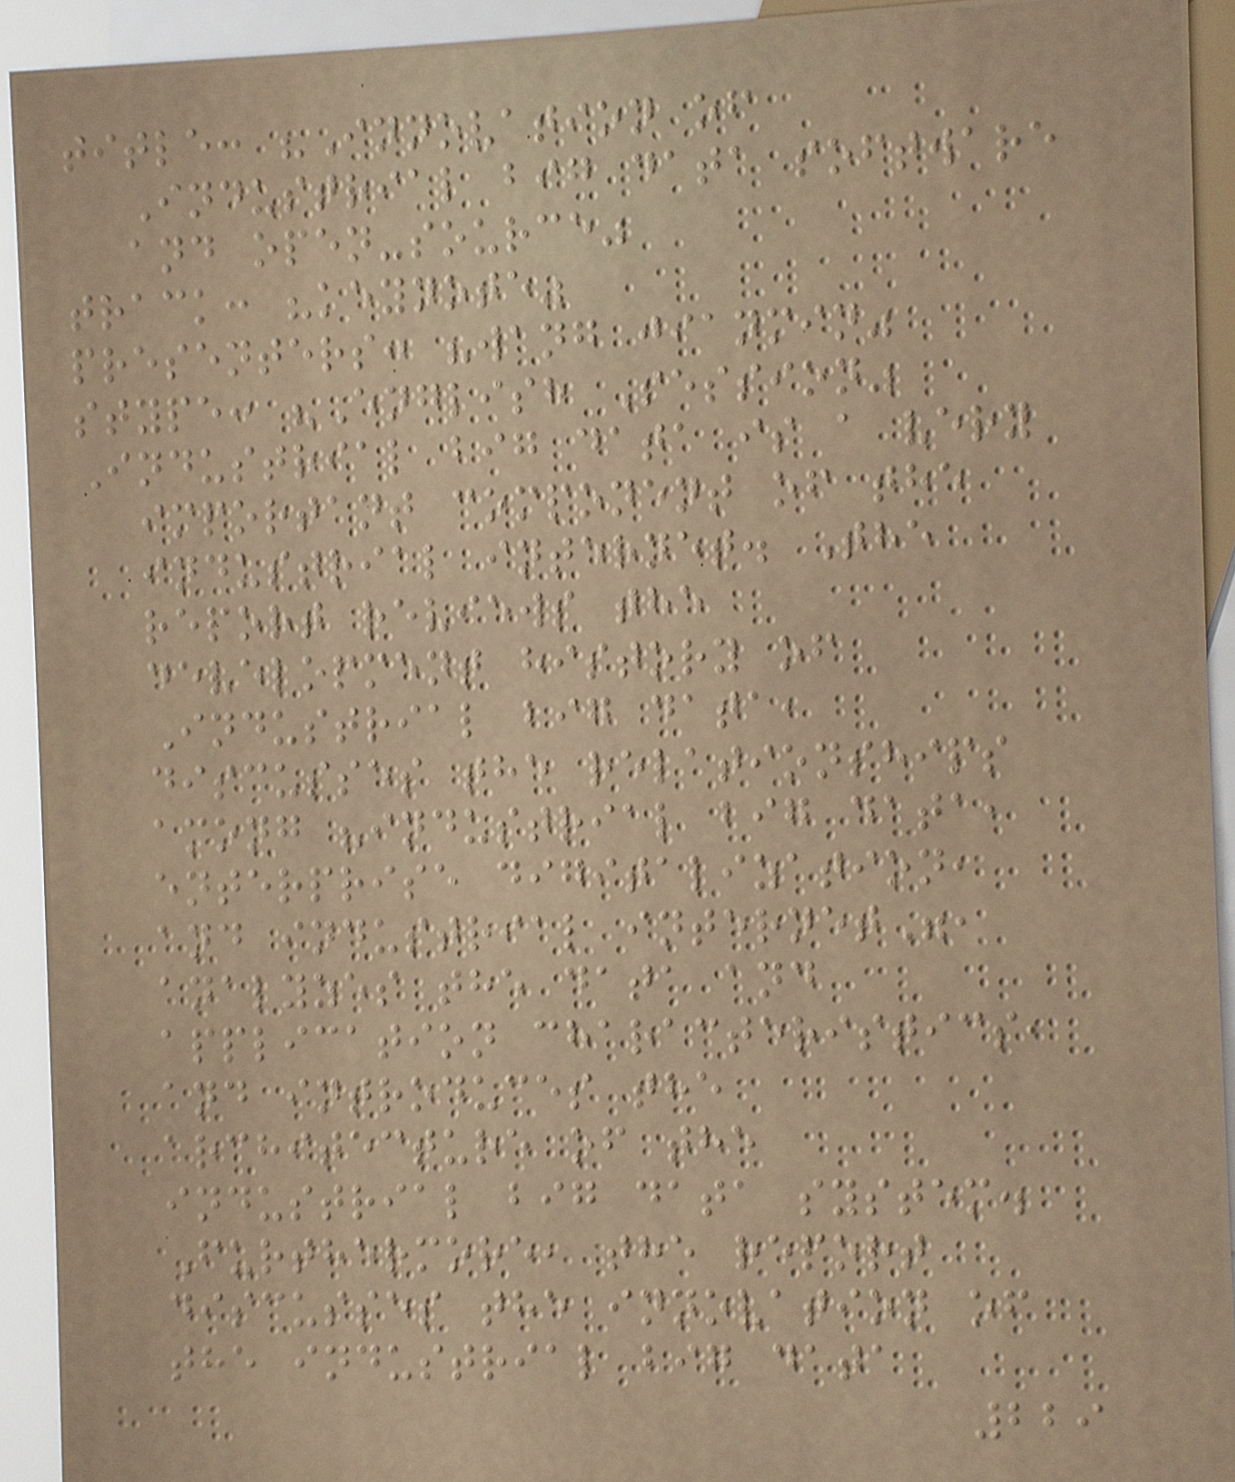title: "Innovation of
Industrial big data software
and open-source"
track: "keynote"
presenters: "wang jianmin"
stype: "English Session"
Industrial big data is a very
important component of the
industrial internet. The
report reviews the
development history of
Industrial big data,
discusses the relationships
among "industrial big data,
enterprise digitalization,
and industrial internet",
analyzes the data and
application characteristics,
and introduces the
architecture of the
industrial big data system.
Furthermore, the report
discusses the innovation of
the industrial big data
229
